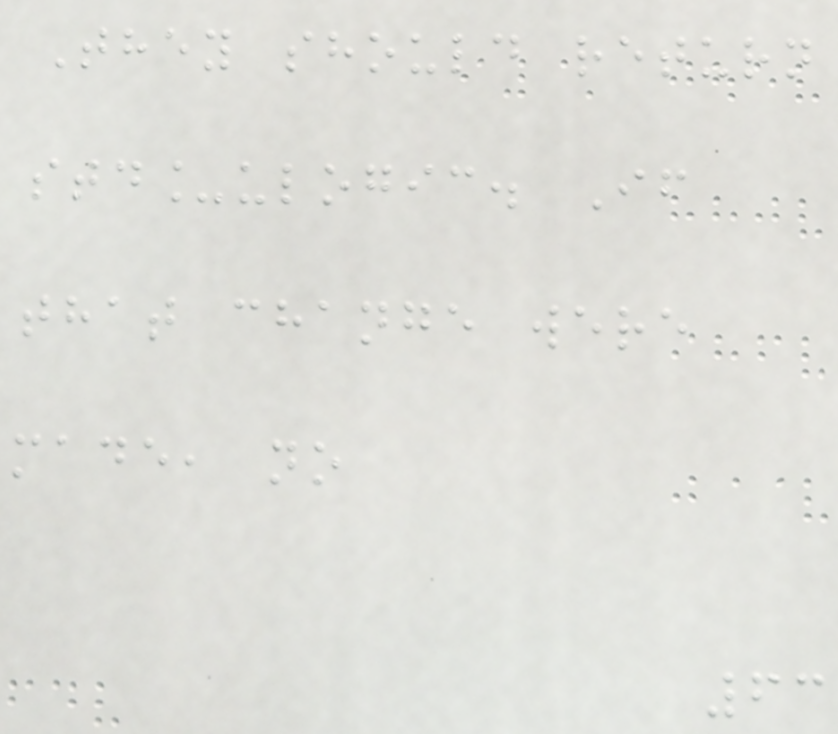They should return
std_ulogic. If
that change were
made, no
63
